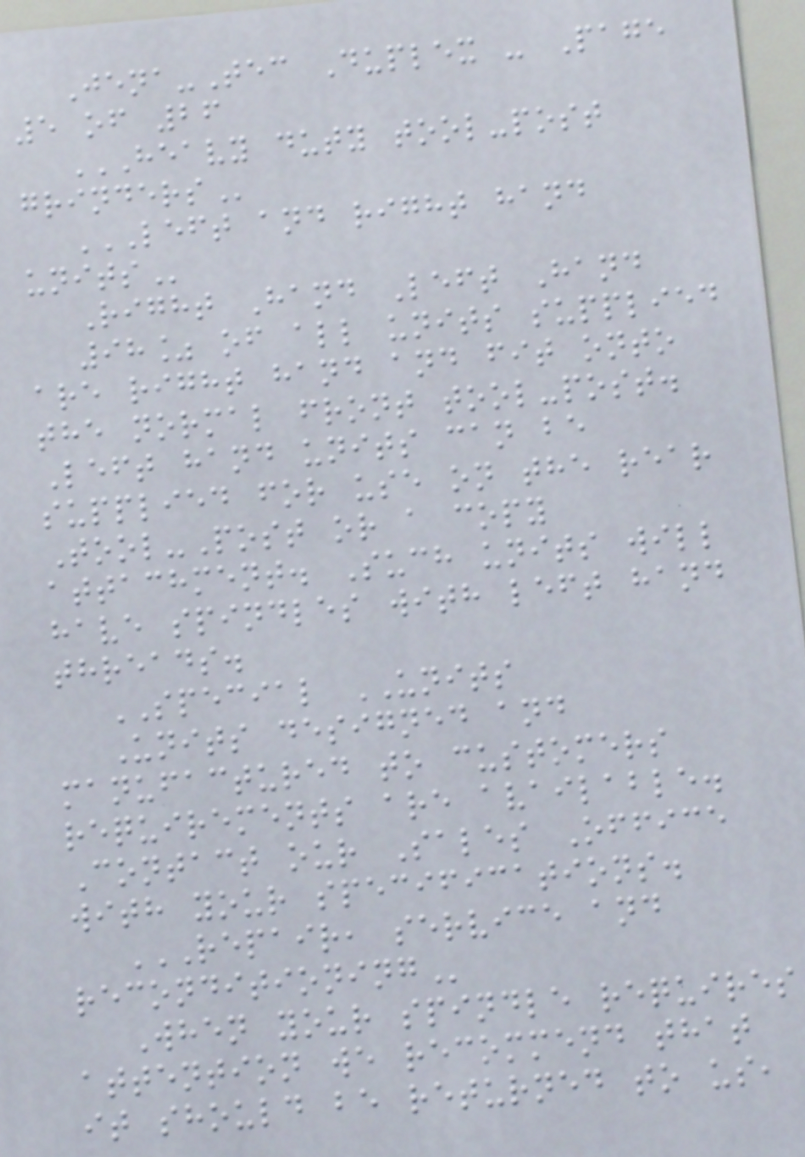Jena-Tec Duplex - Page
5 of 26
HEAVY DUTY TOOL-POST
GRINDERS
LEFT AND RIGHT HAND
UNITS
Right Hand Left Hand
98% of all units supplied
are right hand and fit onto
the normal front tool-post.
Left hand units can be
supplied for use on the rear
Tool-Post or a copy
attachment. Such units will
have spindles with left hand
threads.
SPECIAL UNITS
Units designed and
manufactured to customers
requirements are available.
Contact our Sales Office
with your specifications.
REPAIR, SERVICE AND
RECONDITIONING
When your spindle requires
attention we recommend that
it should be returned to us,
